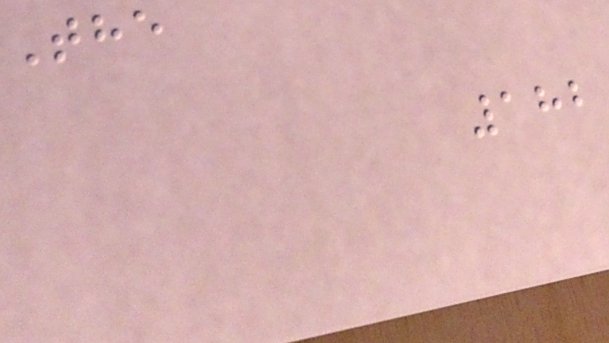The
182
